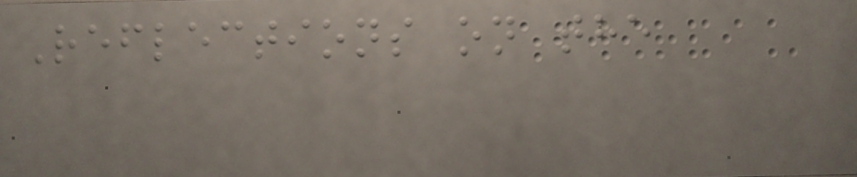Reflections on the
